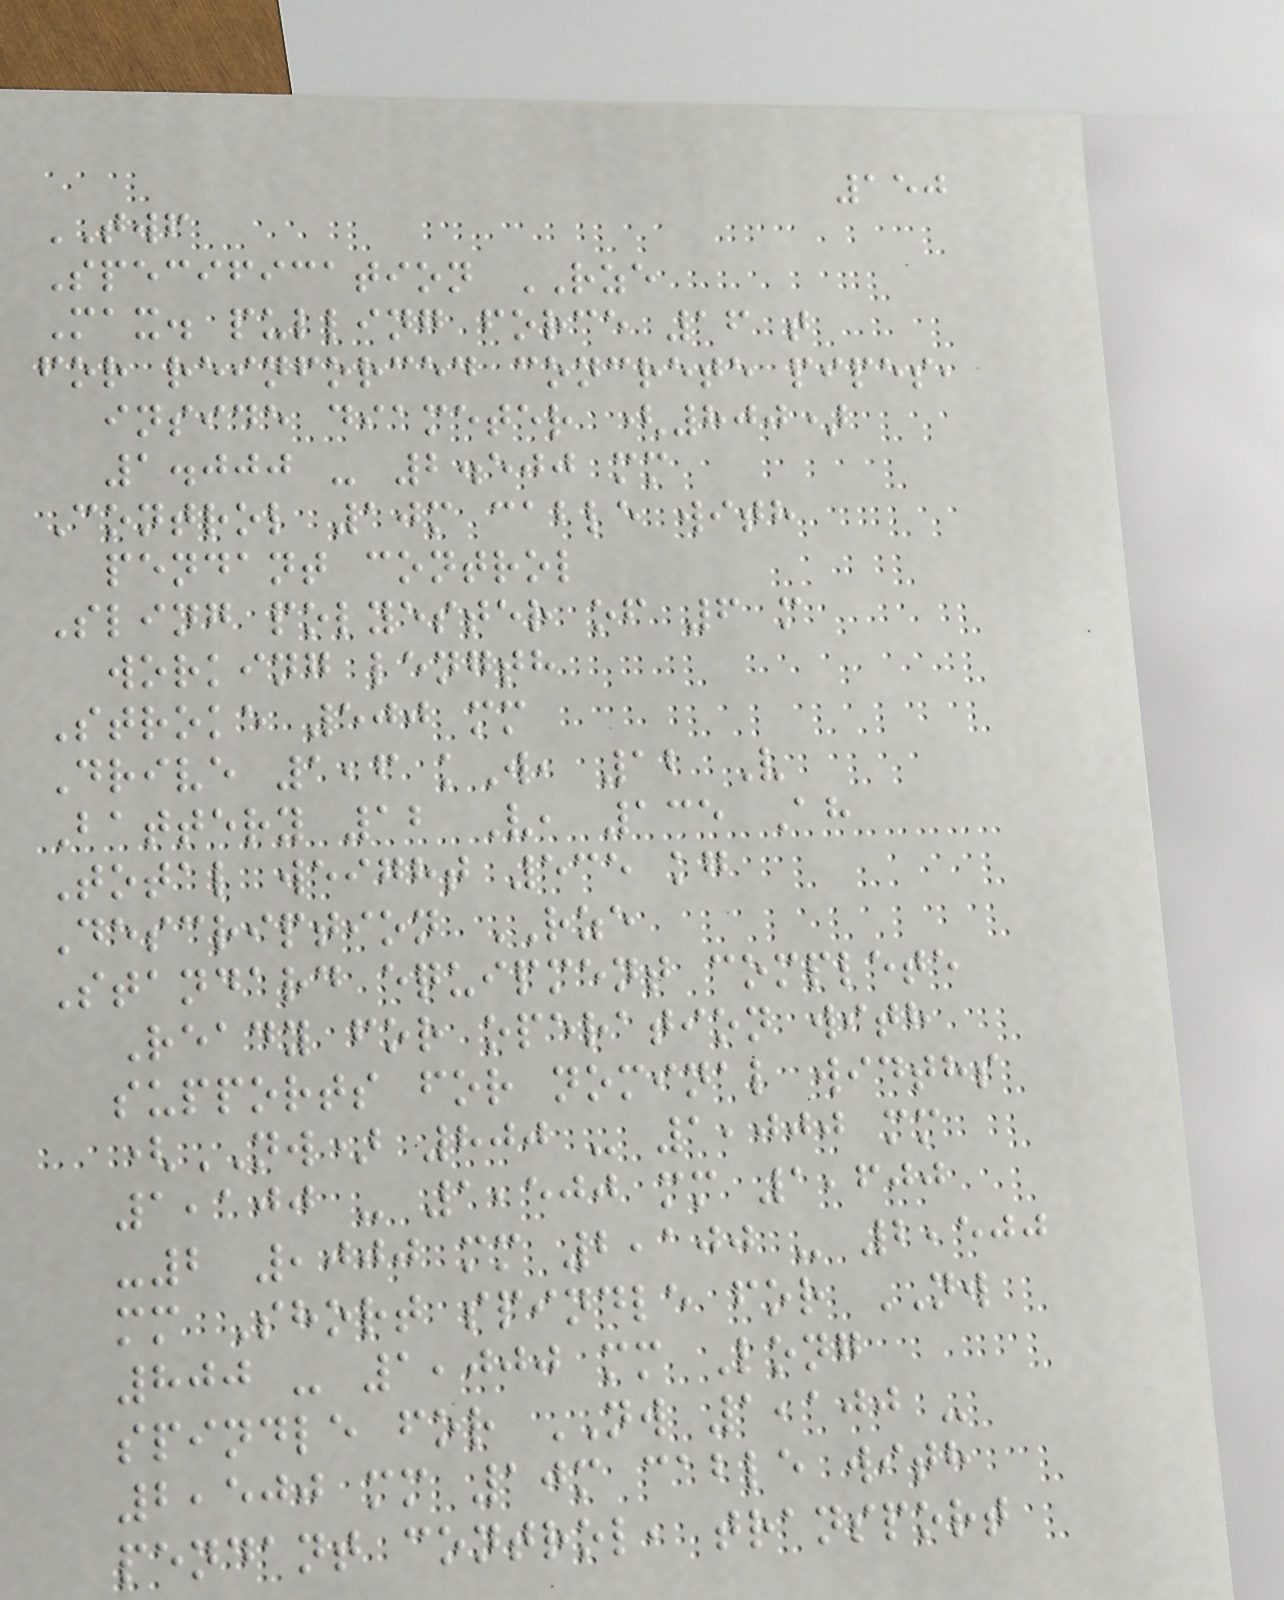150
TWF
Specification RZE
Max. pulling force 16 t
for reinforced concrete pipes,
inside diameter (800)
1.000 - 2.500 mm
Control 10m cable with
pendant control
Sling polyester of 6 m
working length
Stroke 500 mm
Drive 1,6 kW, 12 V
Battery 12 V, 135 Ah
Total weight 535 kg
Description RZE
Standard equipment complete
Ready for operation with
supports for nominal widths
(NW) 800 - 1,000 mm
1,100 - 1,500 mm 1,600
-2 ,000 mm 2,100 - 2,500
mm Short spindle for NW
800 - 1,000 mm Long
spindle for NW 1,100 -
2,500 mm 10m cable with
pendant control, transport
